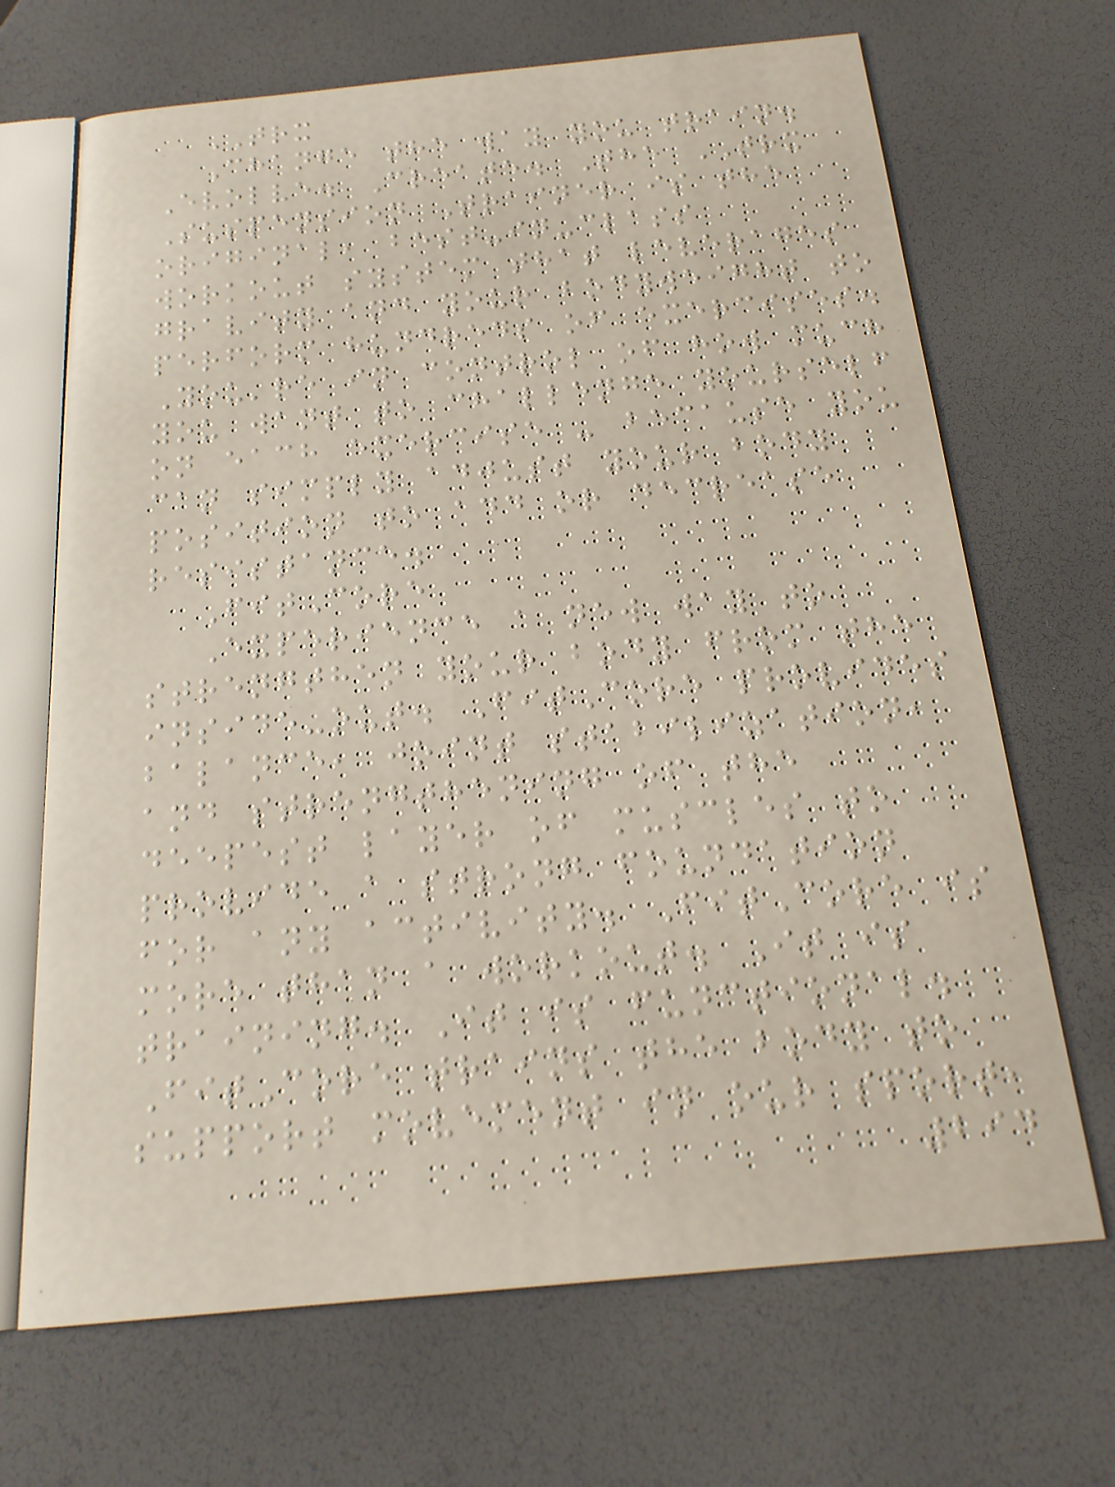TRX
Change the way you train.
Evolve. Create. The TRX
Suspension Trainer is the
original, best-in-class
workout system that leverages
gravity and your bodyweight to
perform hundreds of exercises.
You're in control of how much
you want to challenge yourself
on each exercise - because you
can simply adjust your body
position to add or decrease
resistance.
FitCore
Experience a new way to
strengthen your body from the
inside-out. FitCore provides
balance, joint stabilization,
and strengthening of the
deepest layer of muscles to
provide a strong foundation
for any activity. FitCore is
more than a workout. It is
training. It is functional.
FitCore trains the body to
support movement in our sport,
294
